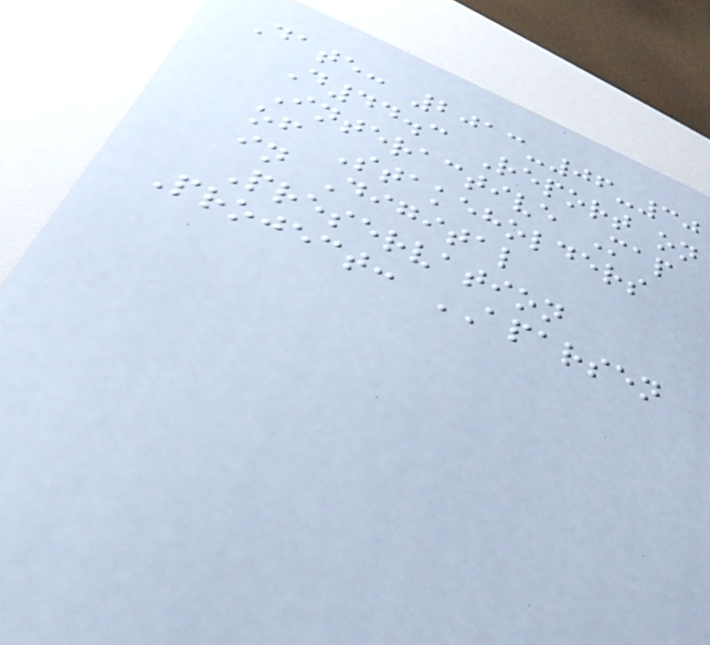Date: 2013-06-30
D44.3 Report on
Interactive Map
of Stakeholders
in Digital
Preservation
Project: APARSEN
